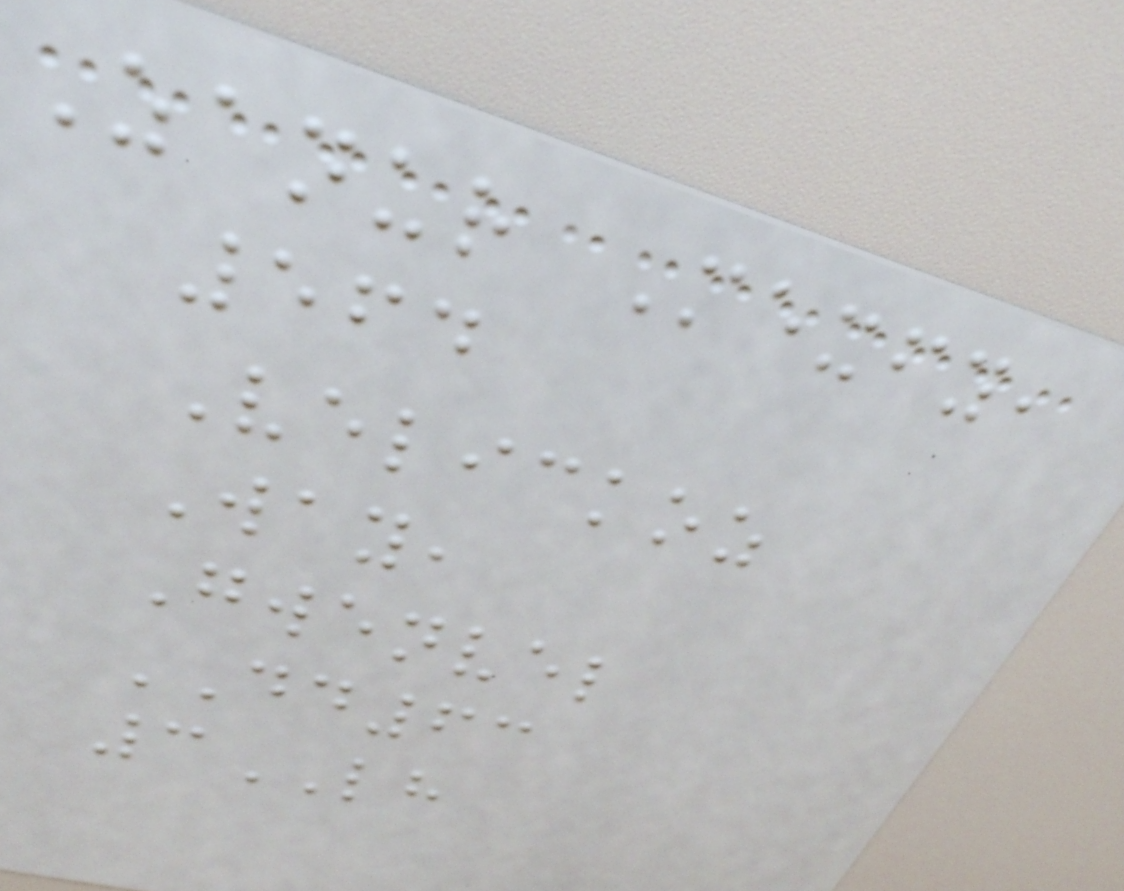Zanur Mexfy,
564
Velickoz
Way,
Gwenvel
DD63
3LH
